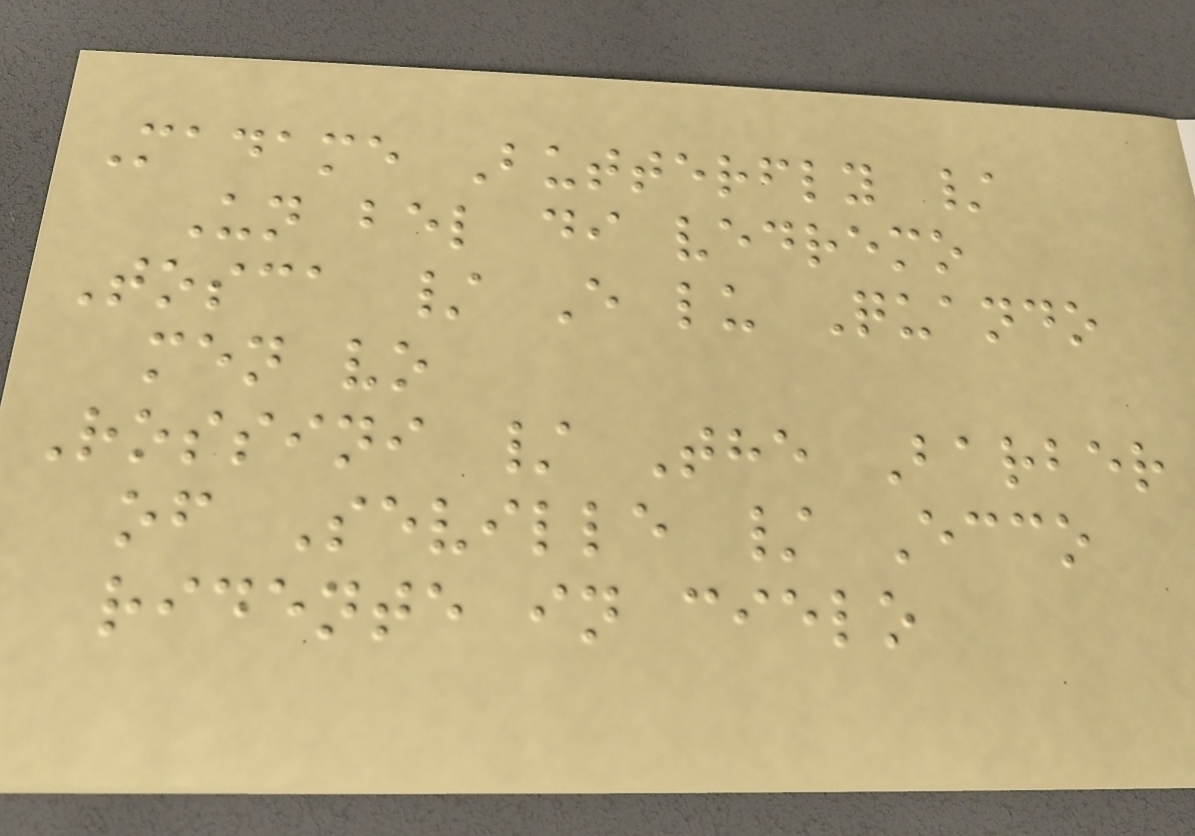Madame Butterfly /
Un bel di vedremo
Tosca / E lu Quando
men vo
Rossini / The Barber
of Seville / Ecco
ridente in cielo
